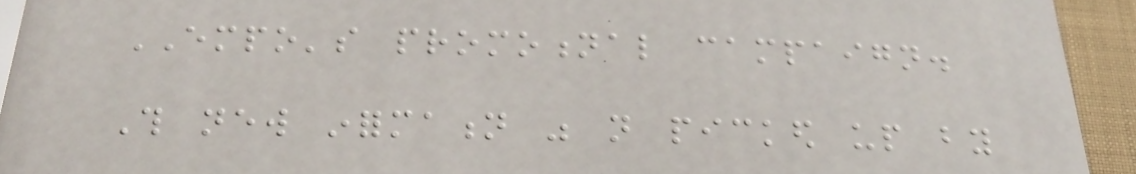EMPO's promotional campaign.
This new information was not picked up by
